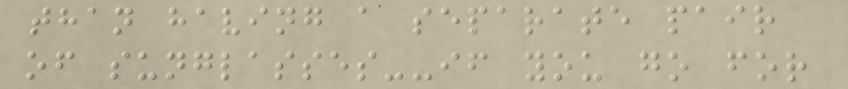than having a separate pair
of sunglasses--if you go for
